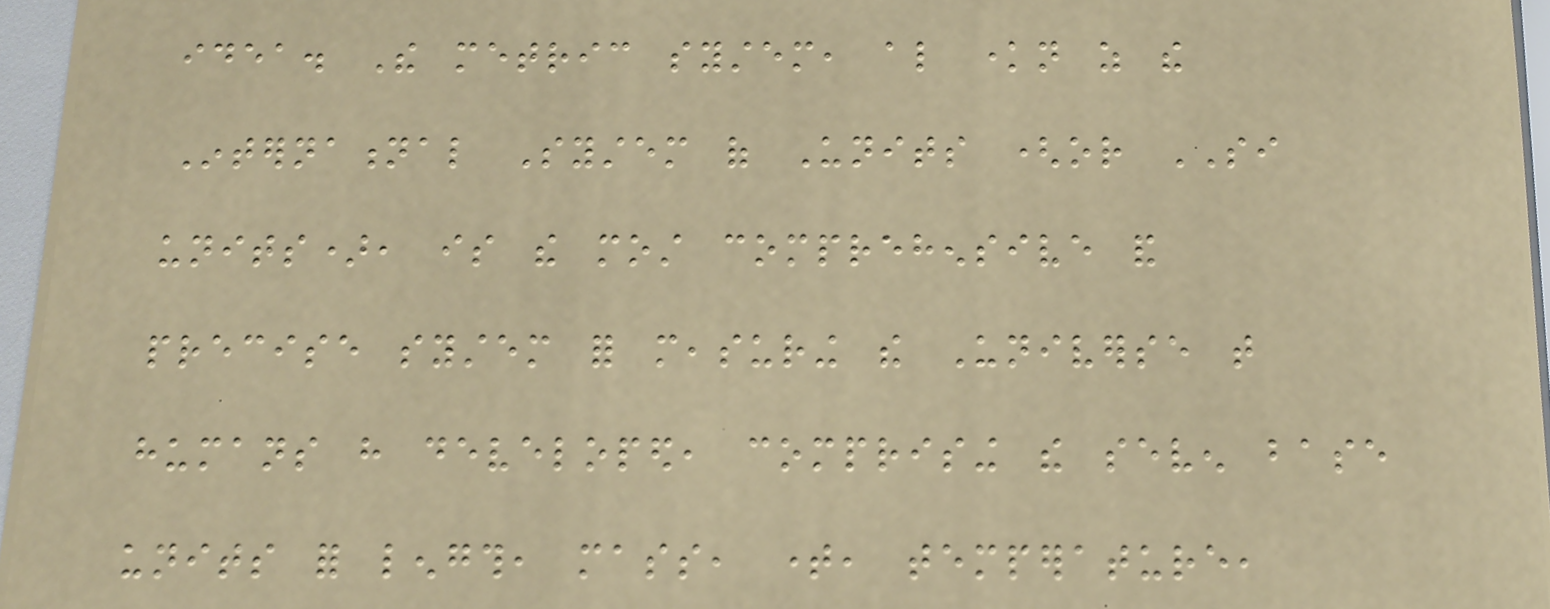idea. The metric system, also known as the
International System of Units (or SI
units), is the most comprehensive and
precise system for measuring the Universe that
humans have developed, comprising the seven base
units for length, mass, time, temperature,
